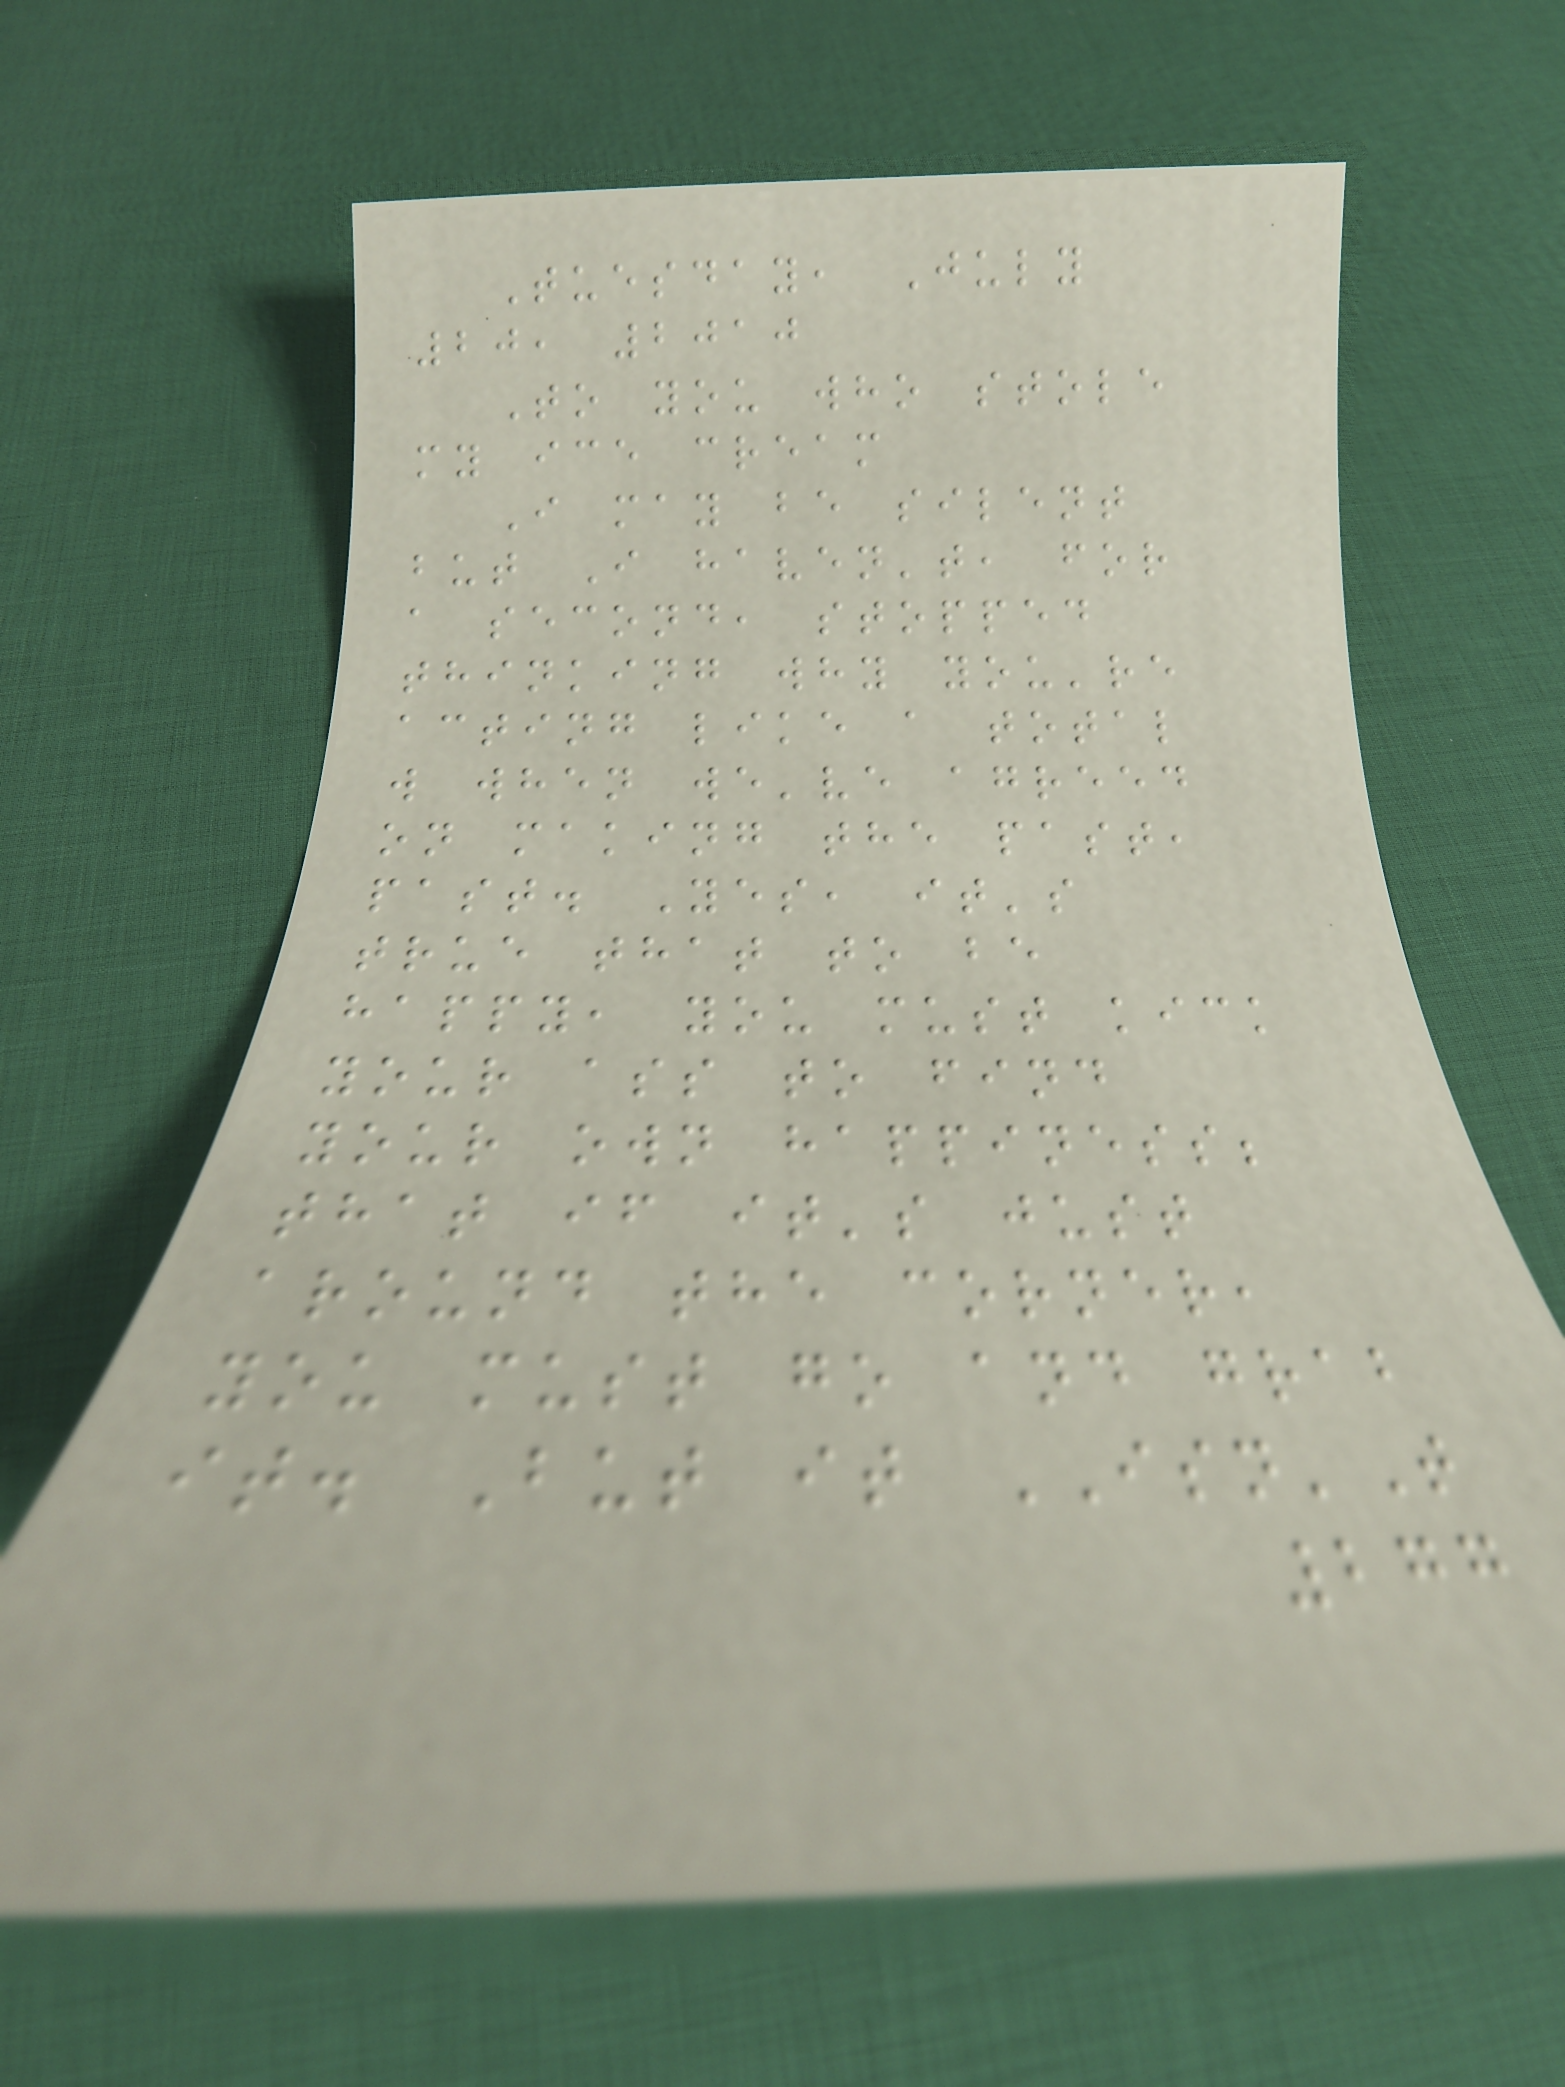Tuesday, July
20, 2010
To you who stole
my ice cream
I may be silent
but I haven't, for
a second, stopped
thinking why you're
acting like a total
w when we've agreed
on making the past,
past. Yes, it's
true that to be
happy, you must kick
your ass to find
your own happiness;
that if it's just
around the corner,
you must go and grab
it. But it ISN'T
277
